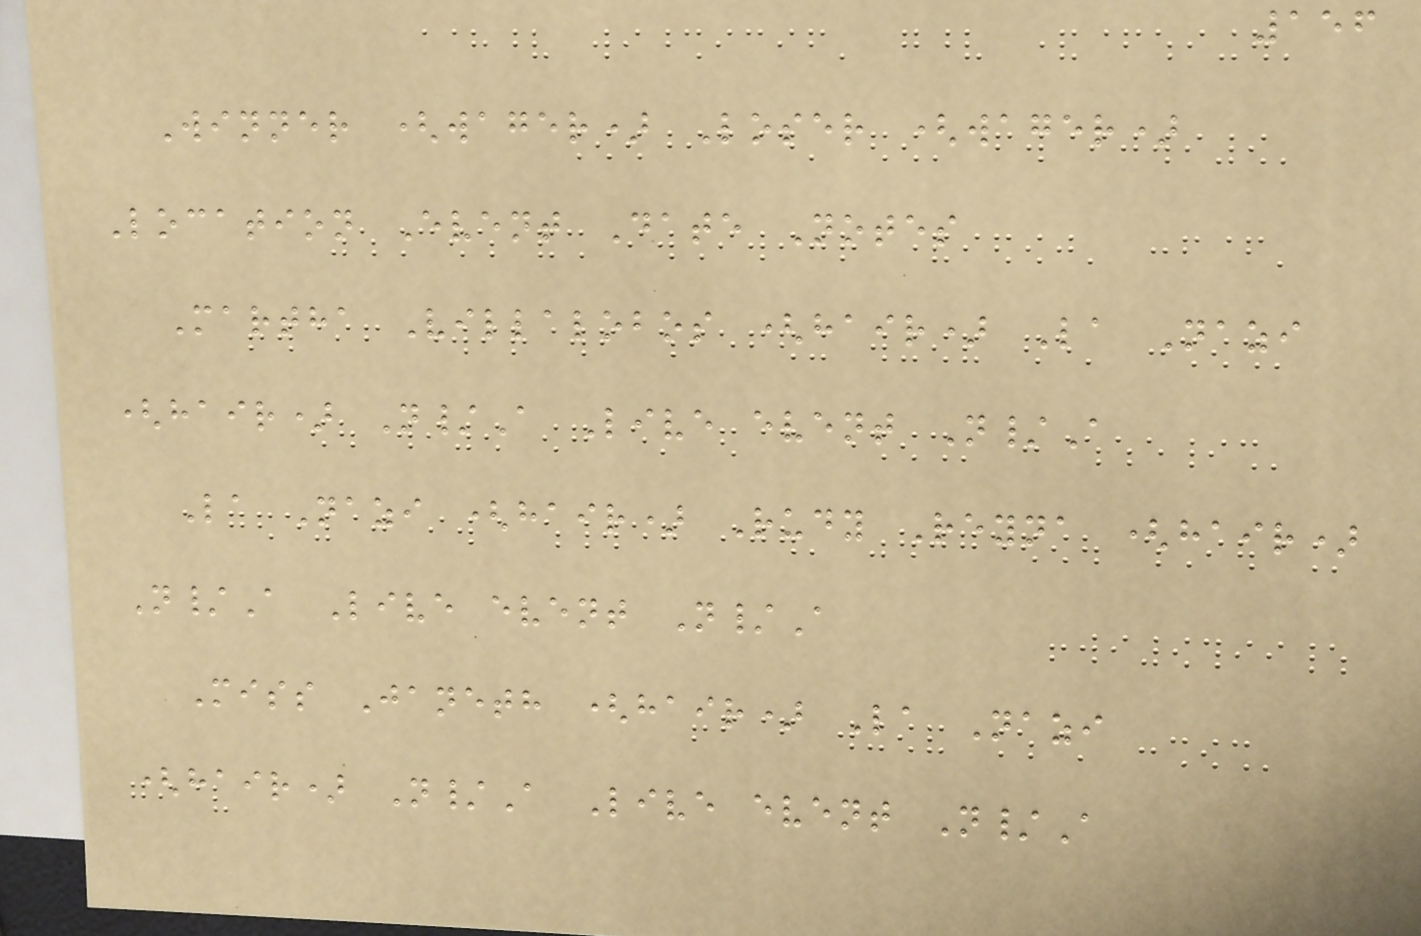156
Winner (wager) Loser (wager)
Location Event Date Notes
Martha Villalobos (hair) La Nazi
(hair) N/A Live event N/A
La Nazi (hair) Rudy Reyna (hair)
N/A Live event N/A
Miss Janeth (hair) La Nazi
(hair) N/A Live event N/A
